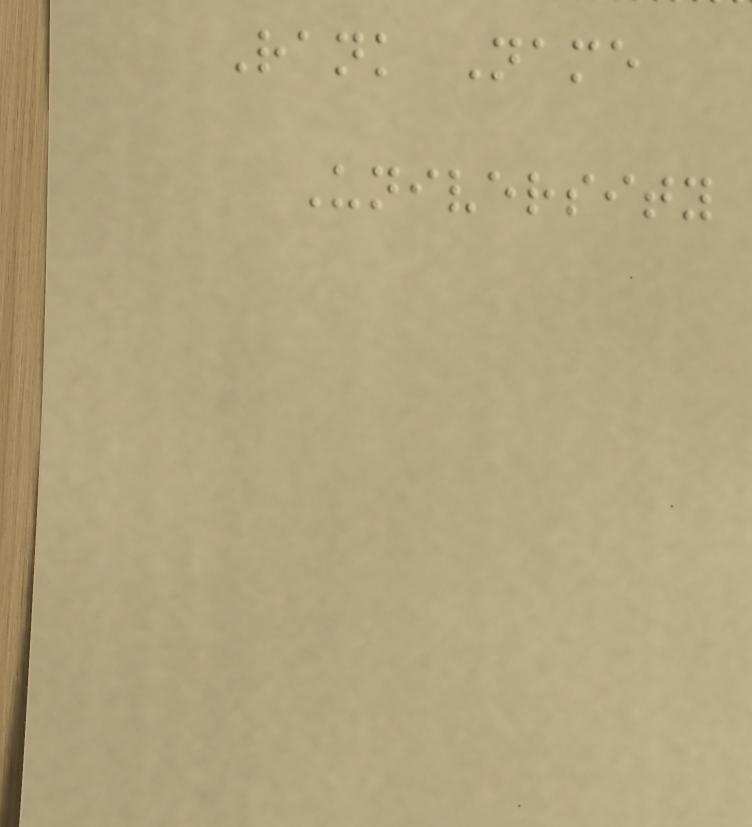Rank Name
University
